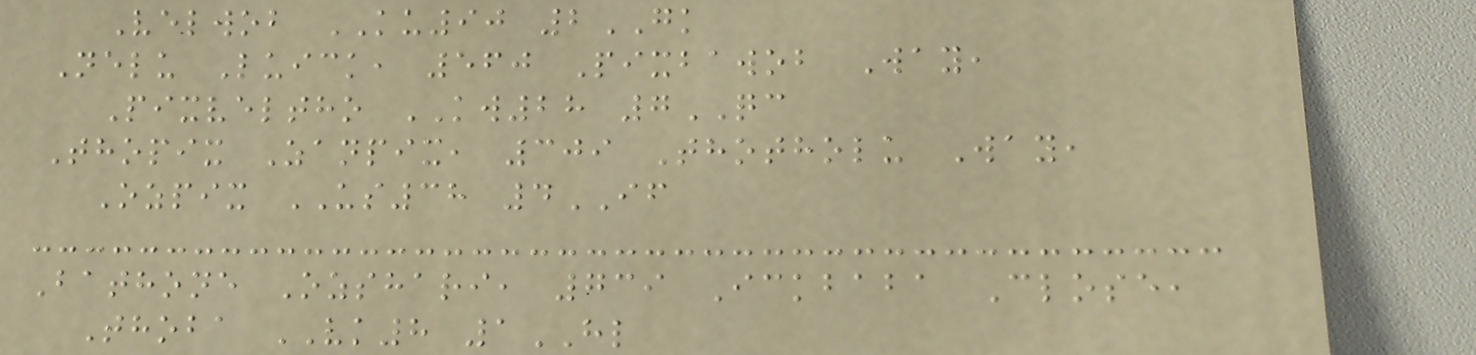Velwob KU90 2GK
Nelu Luick, 560 Pixbawob Way,
Pixveltho KW28 7QC
Thopix Zanpix, 309 Thotholu Way,
Ozpix US38 4IF
Bathone Ozshari, 739 Ickbaba Close,
Thoba VK8 1HL
